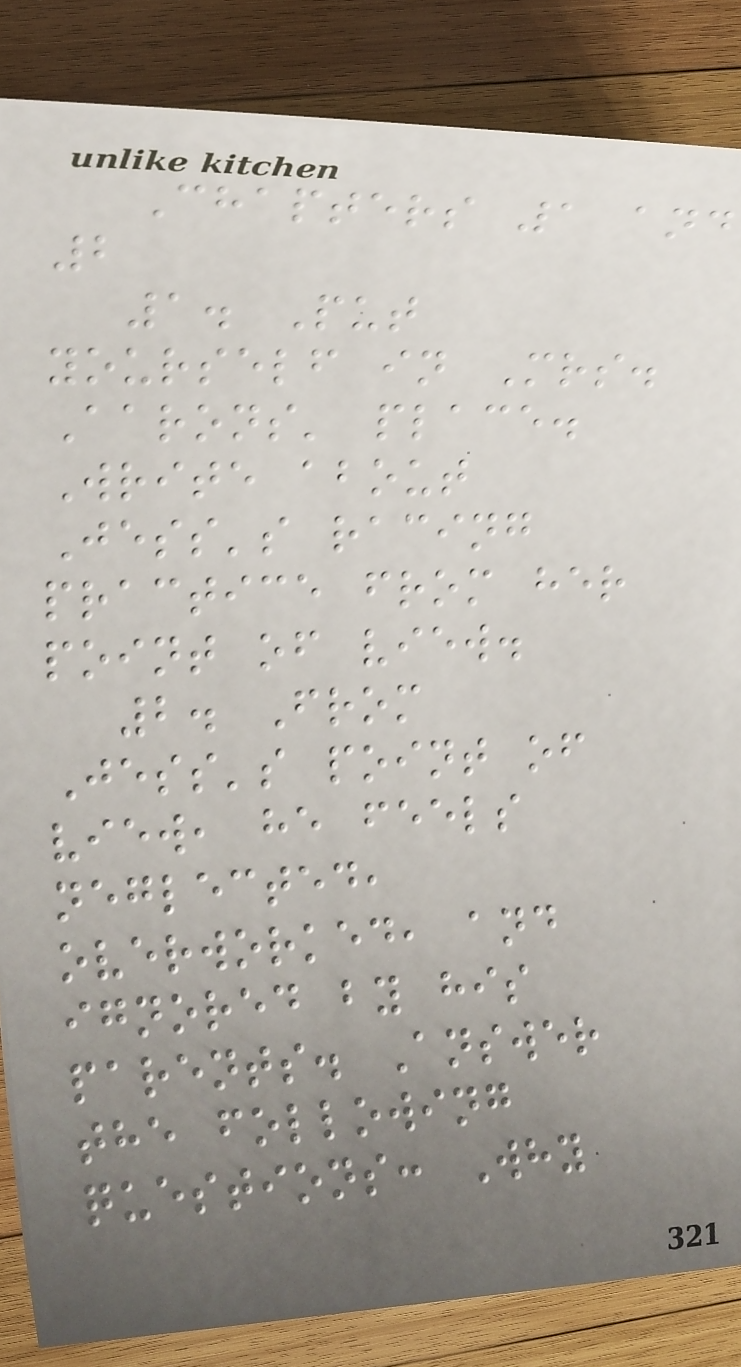Chapters 1 and
2
1. Put
yourself in Mrs.
Aarons' place.
Write about
Jess's racing
practice from her
point of view.
2. From
Jess's point of
view, he feels
neglected,
overworked, and
ignored by his
parents. Answer
the following
questions: Why
